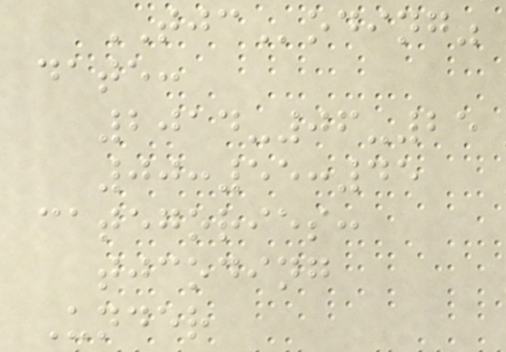TJCoding"
date:
2014-06-25
00:55:45
categories:
tjcoding
Under
